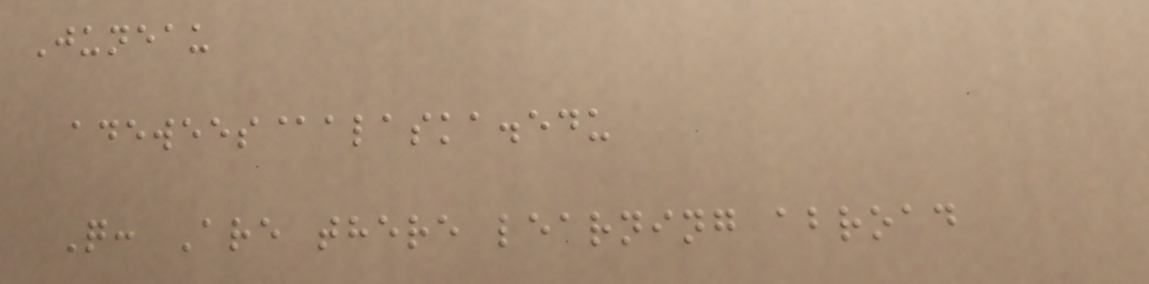Juneau
adewees@alaska.edu
Q: Are there learning abroad
